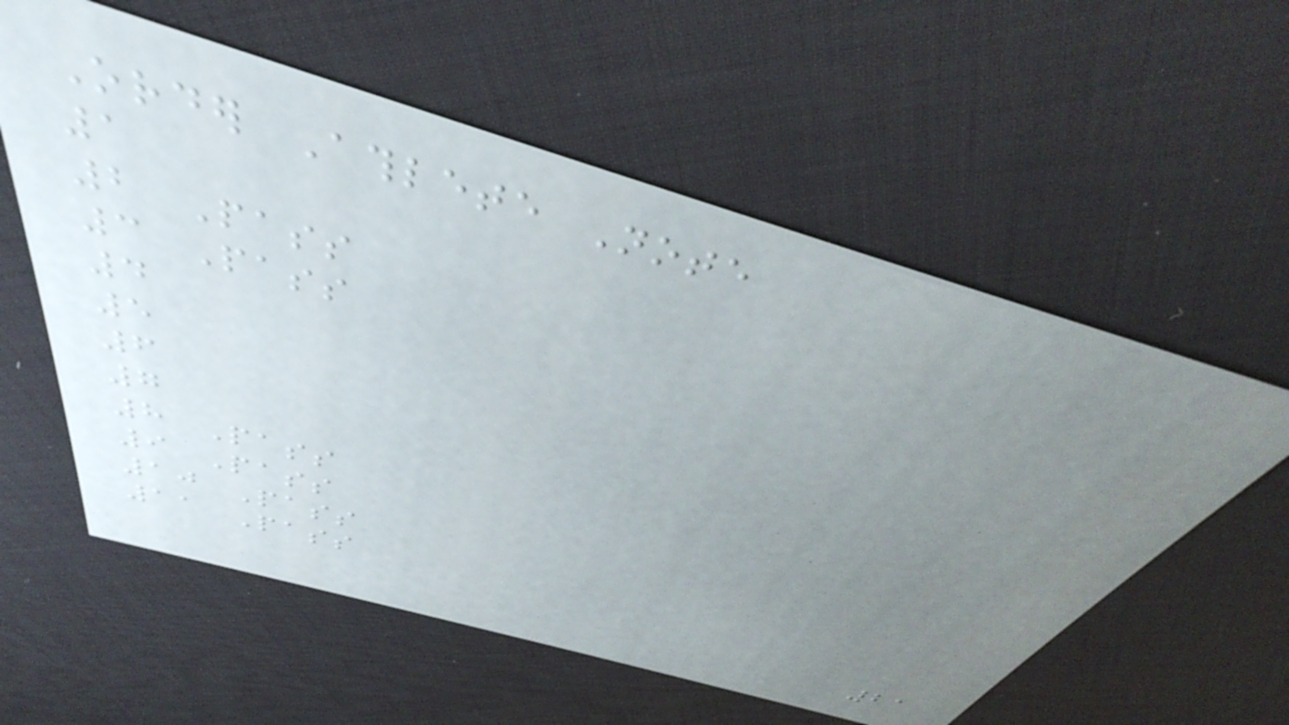Order Athlete Note
1
2 Pass
3 Pass
4
5
6
7
8 Pass
9 Pass
10 Pass
11 Pass
21
